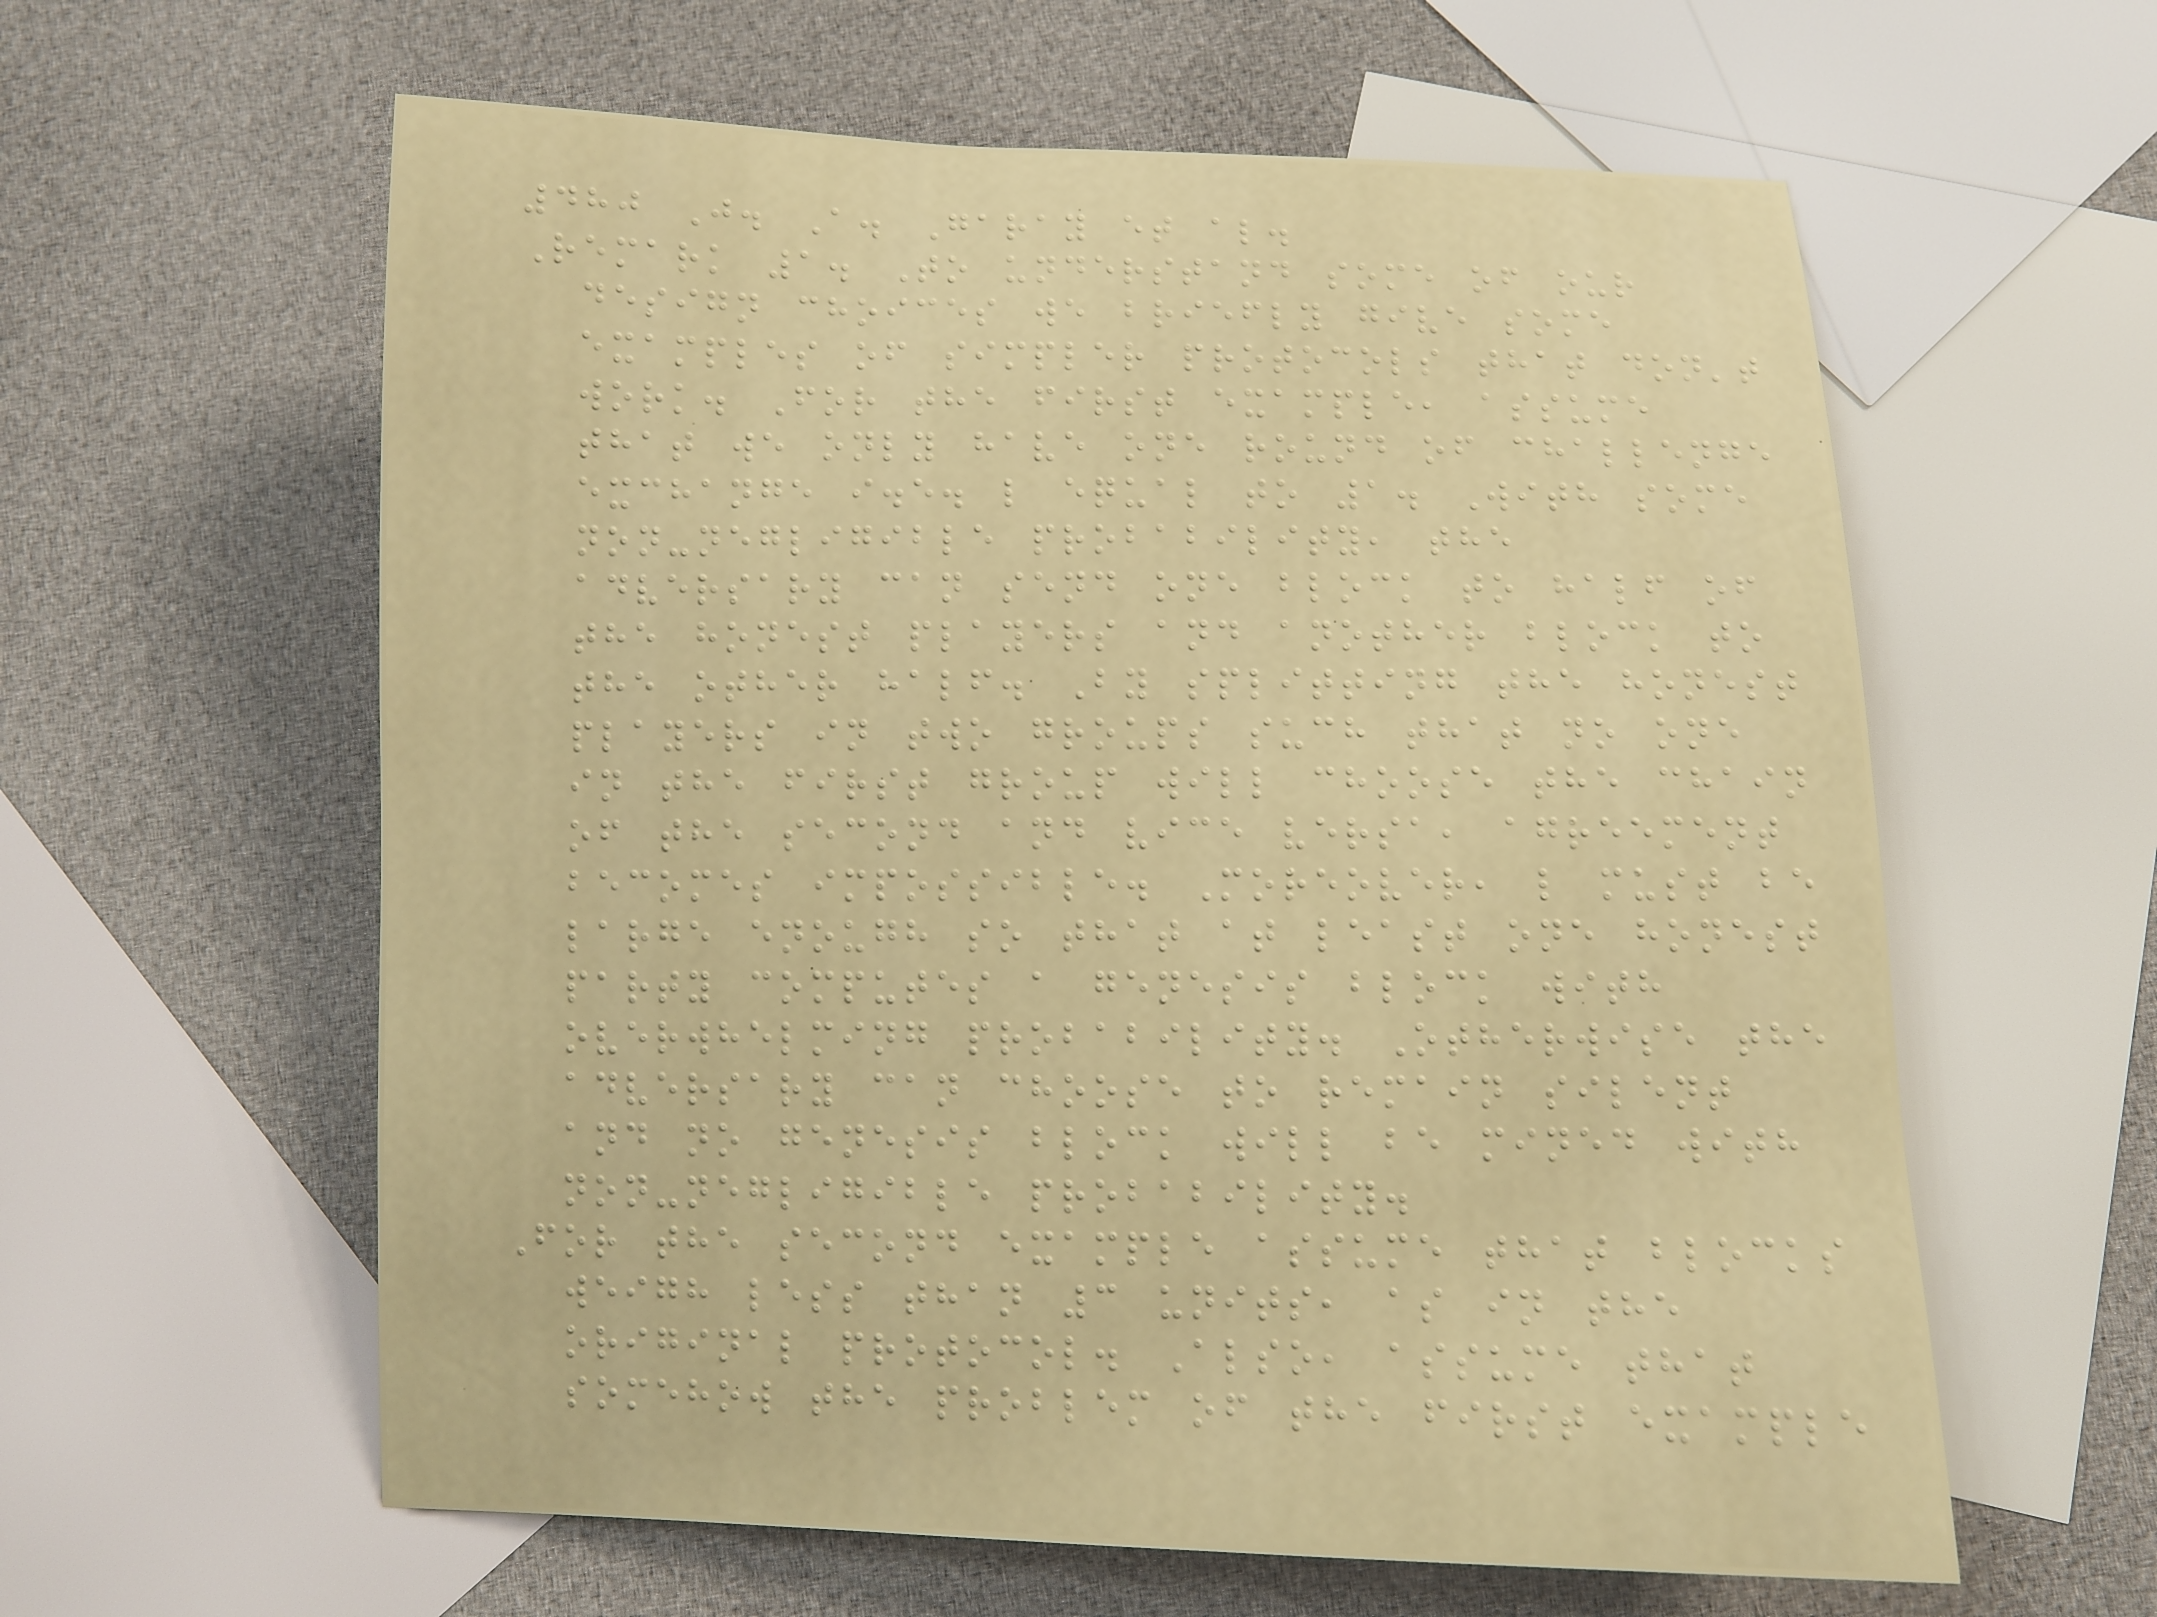480 J. A. Garay et al.
Remark 1. To understand some of our
design choices we briefly give some
examples of simpler protocols that don't
work. For the first example, assume
that we only have one round of challenge
exchange i.e. l equal to 1. With some
non-negligible probability, the
adversary can send one block to half of
the honest players and another block to
the other half. By splitting the honest
players in two groups such that no one
in the first group will choose the chain
of the second and vice versa, agreement
becomes impossible. Moreover, l must be
large enough so that at least one honest
party computes a genesis block with
overwhelming probability. Otherwise the
adversary can choose to remain silent
and no genesis block will be mined with
non-negligible probability.
For the second example assume that blocks
weigh less than 3 units, as in the
original protocol. Also, assume that
somehow the problem of the first example
